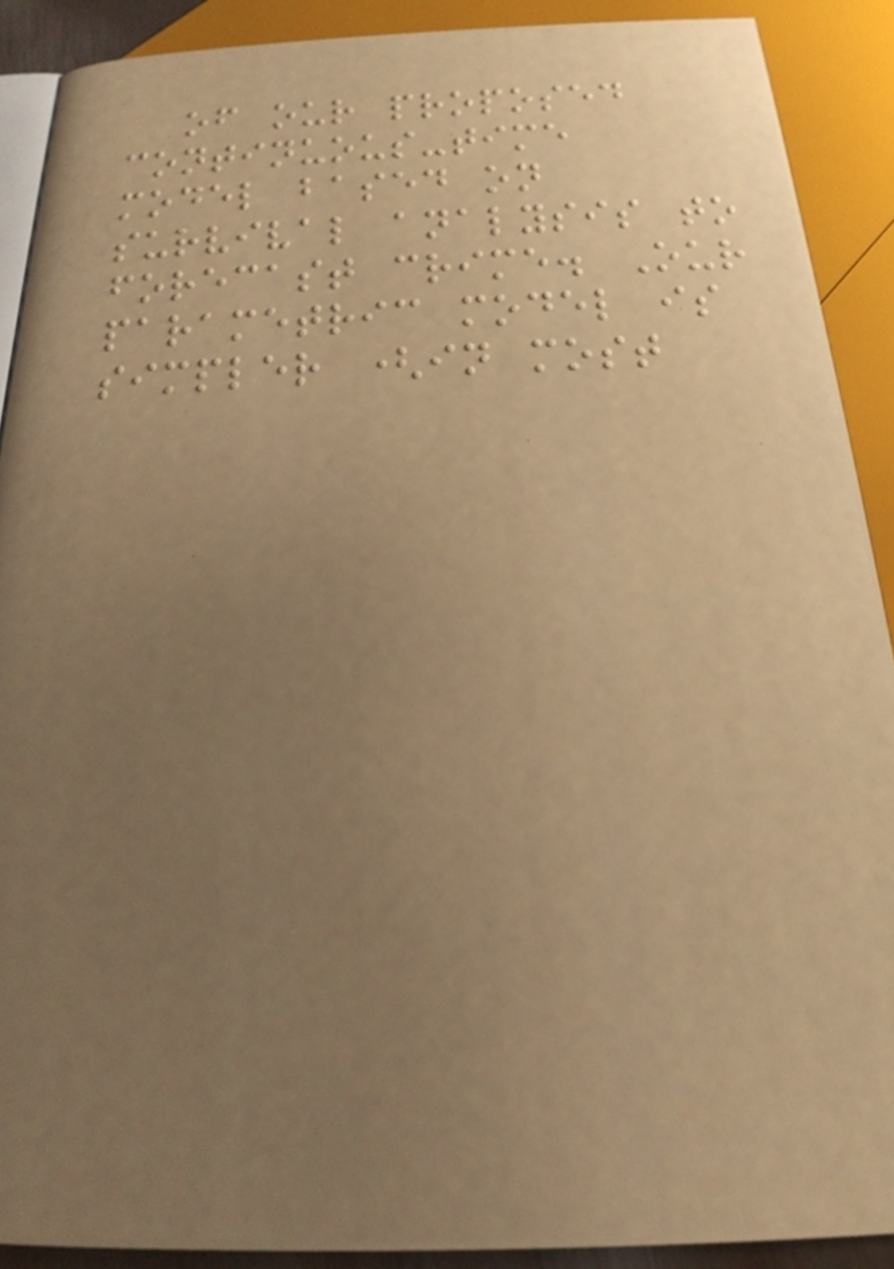of our proposed
continuous-time
model based on
survival analysis to
forecast crime. Our
parametric model is
simpler (in most
